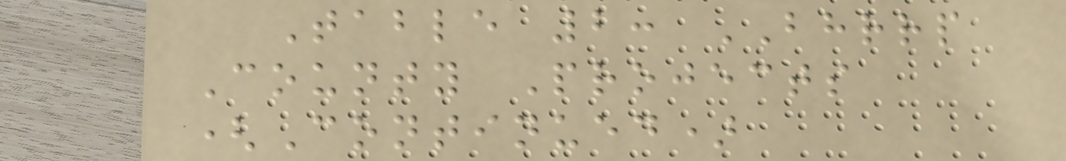Table 2: BHRRP
County Projects
(Continued)
